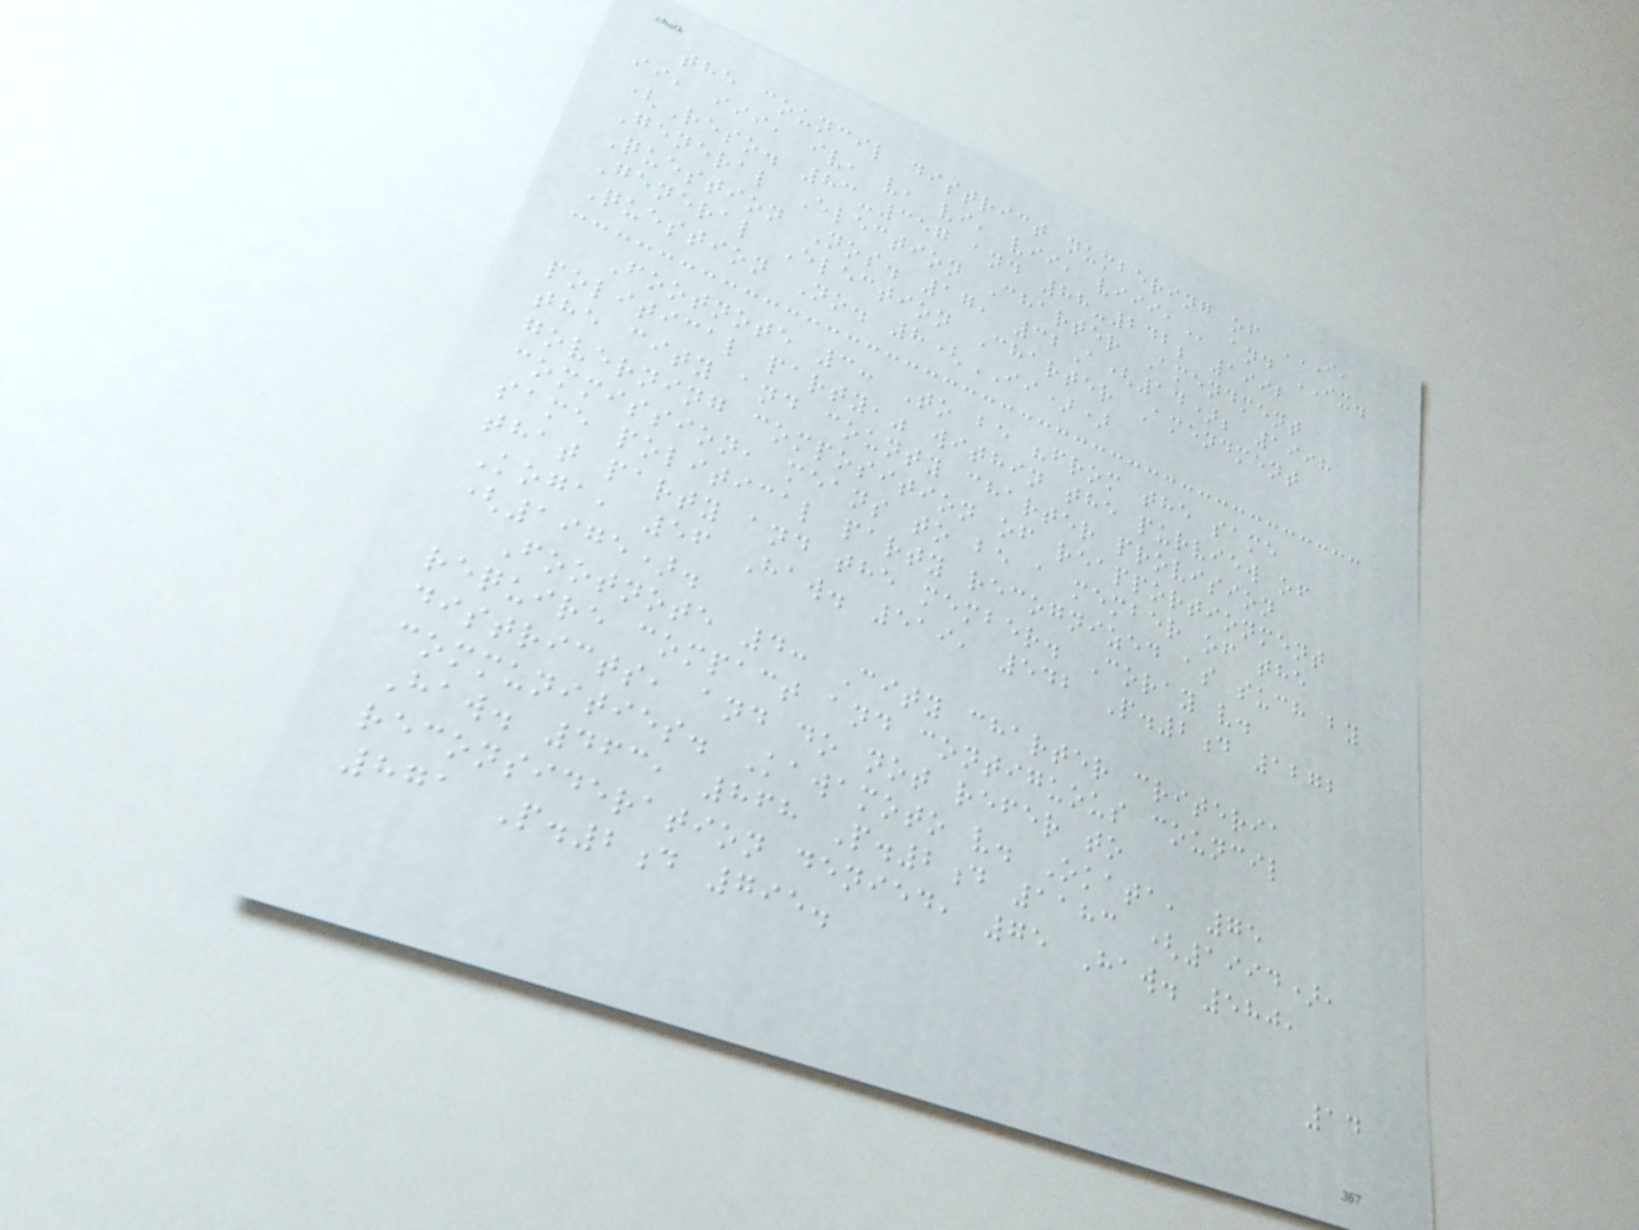the council district numbering of I,
II, III, IV, V, VI, VII, VIII, and IX.
(Reso. 83-357 and 88-242; 1992
General Election Charter Amendment
Question Nos. 17, 32A(14); 1998
General Election Charter Amendment
Question No. 8(II))
Footnote 3: To be "from the same
political party," within the purview of
the city and county charter provision
governing composition of reapportionment
commission, means to be a member of the
same political party recognized as such by
that party and the member. Coray v.
Koga, 56 Haw. 519, 542 P.2d 1272
(1975).
Footnote 4: City charter criteria
require compact and contiguous council
districts, and do not refer to
communities. Kawamoto v. Okata, 75
Haw. 463, 868 P.2d 1183 (1994),
reconsideration denied, 75 Haw. 580,
871 P.2d 795.
14
